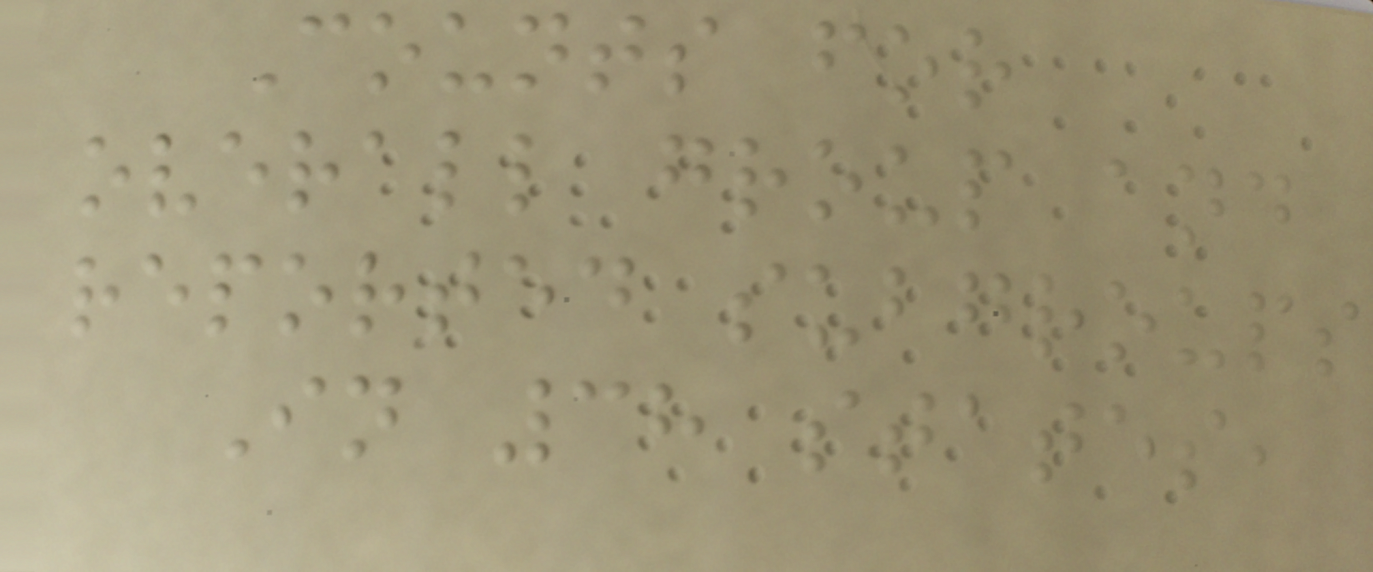Counts for
overall group and
reported subgroups
In 38 states,
